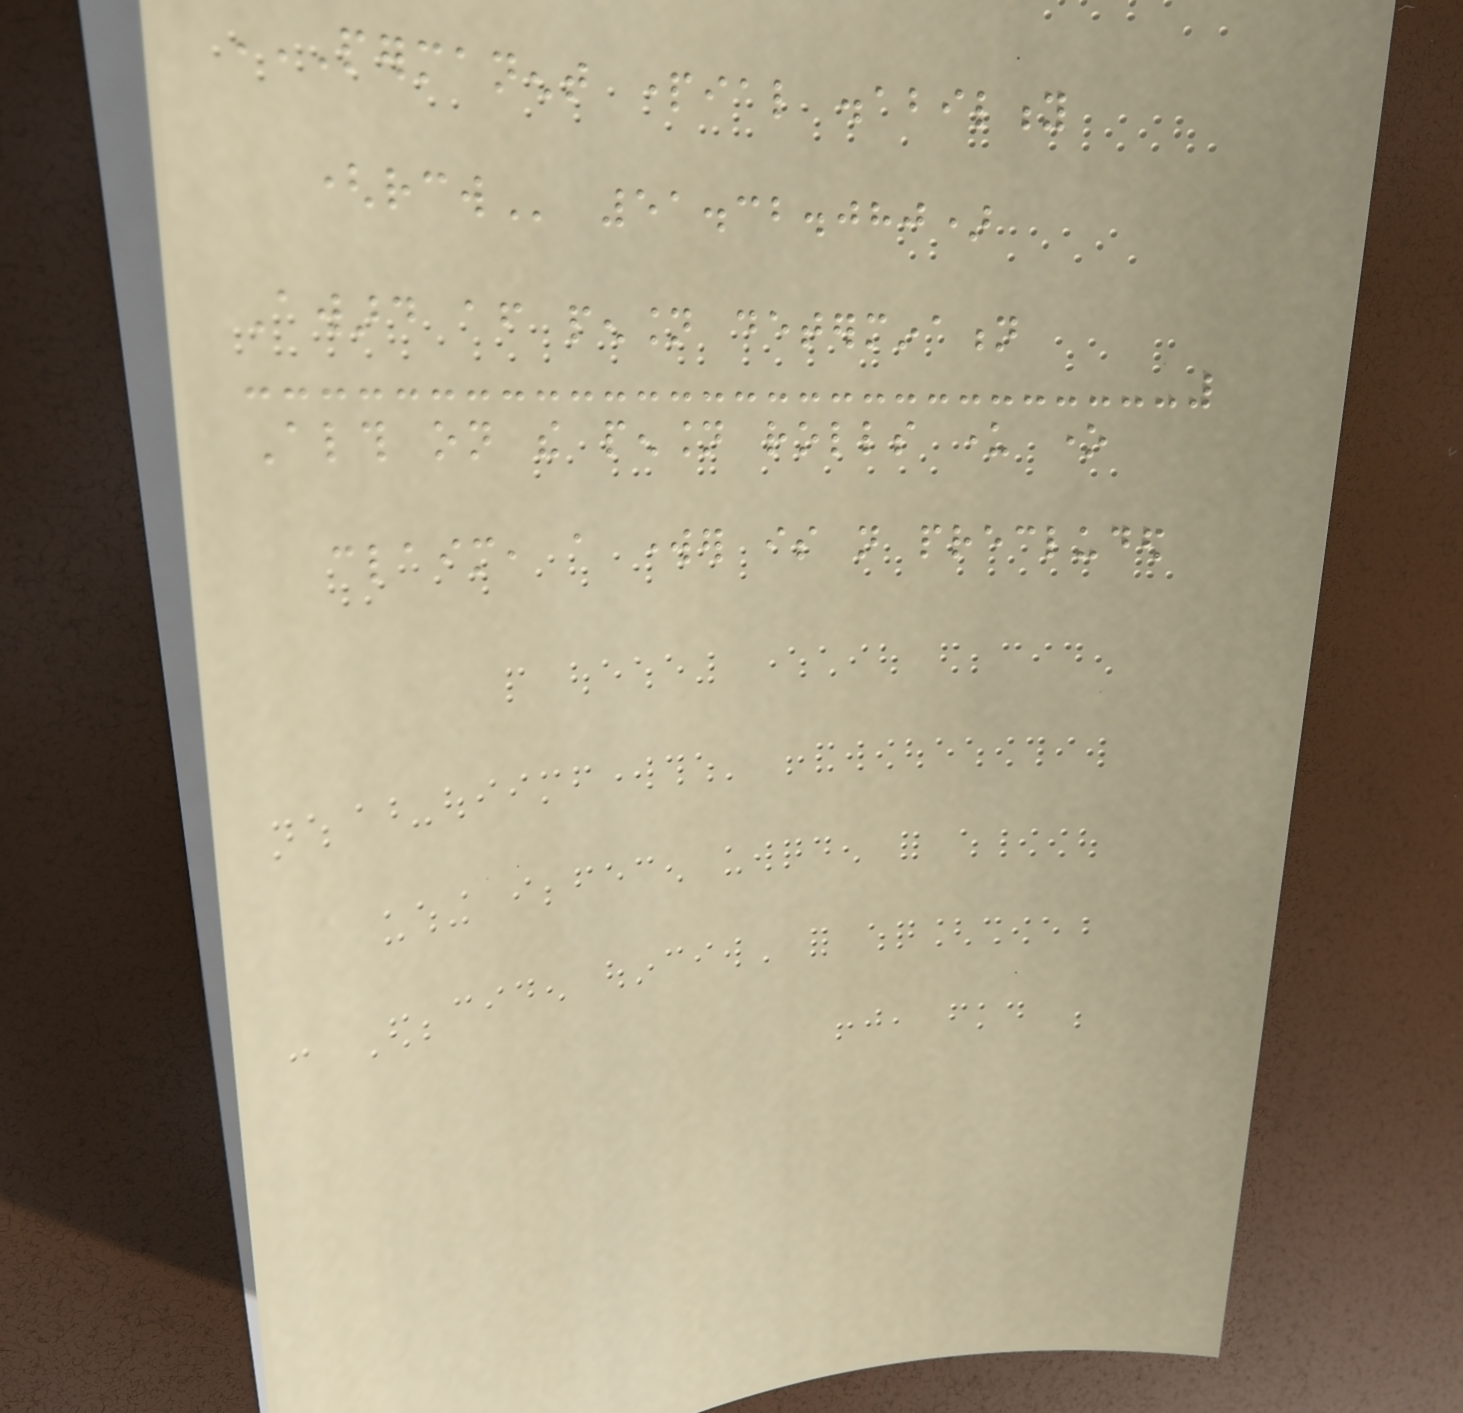PERMANENT PARTIAL DISABILITY
(RCW 51.32.080)
Award after pension determination
Although on the pension rolls under one
claim, a worker is not precluded
